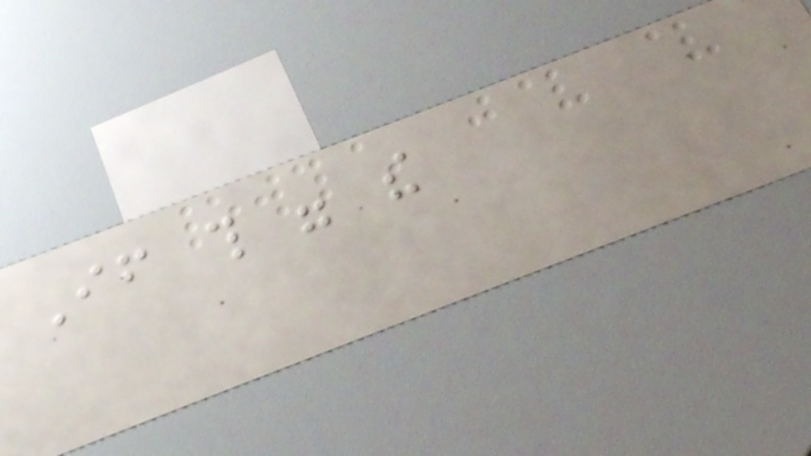If this were the
